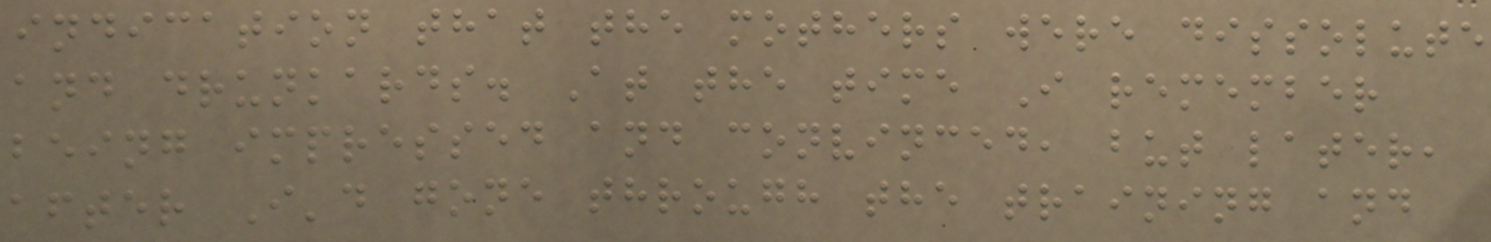indication that the mothers were dissolute
and drunkards. At the time I remember
being impressed and convinced, but later,
after I'd gone through the training and
